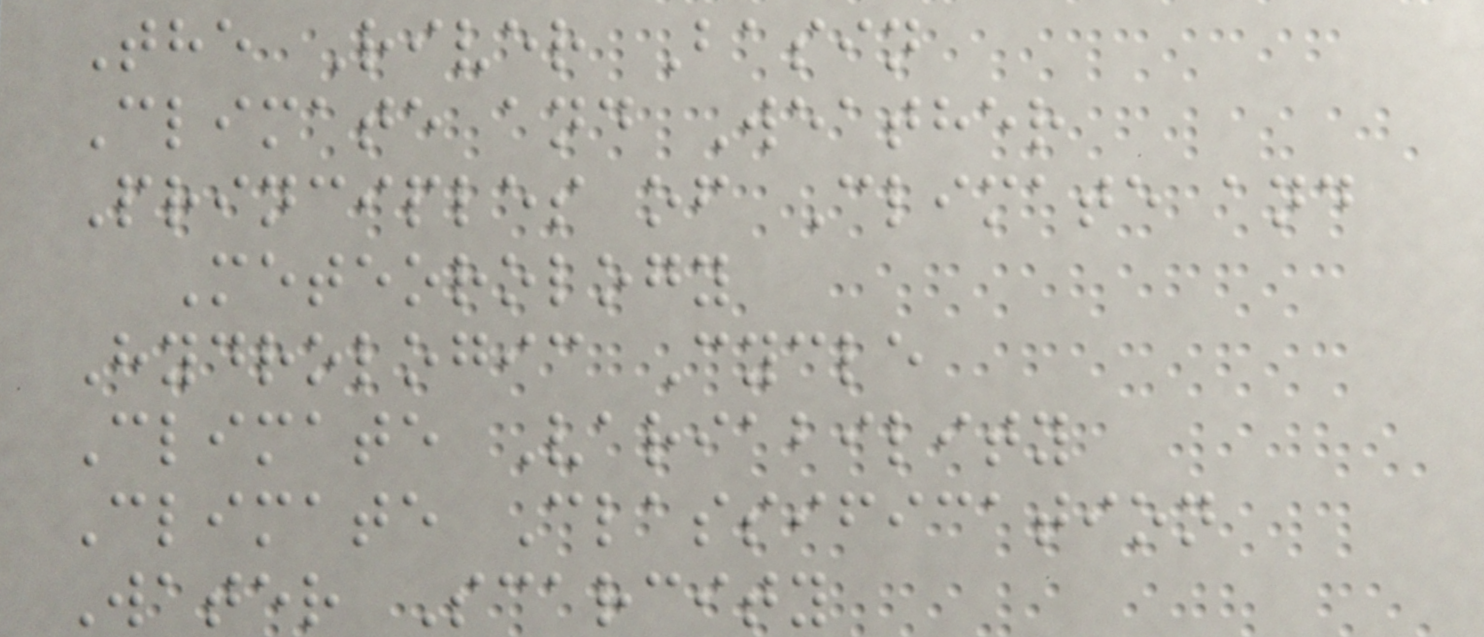The River Basin
Climate and Weather
Principles of Climate and
Meteorology
Hydrologic Cycle
Climate Variability
Climate Classification
Water Scarcity
